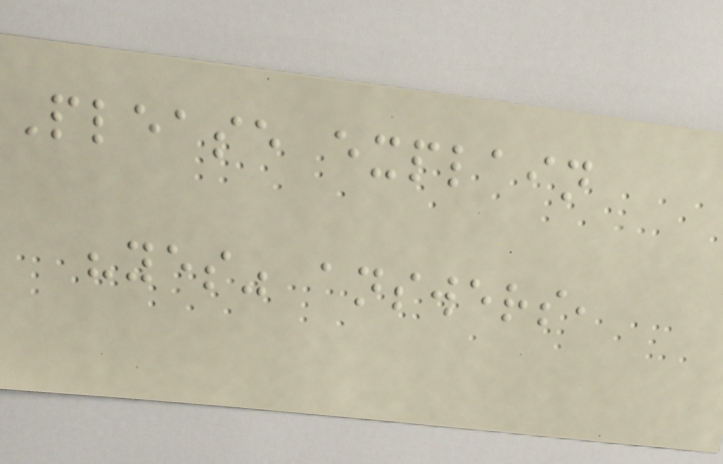Please explain
"yes" answers,
